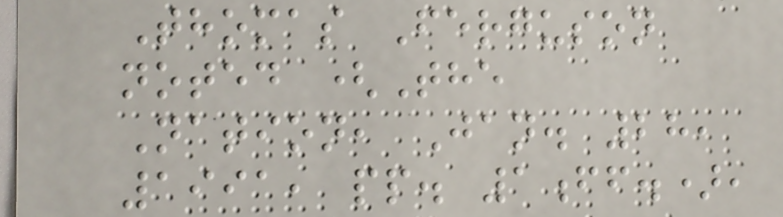Thomas Ferguson
noted (The
Nation, Jan. 28,
1991, pp. 1ff.),
